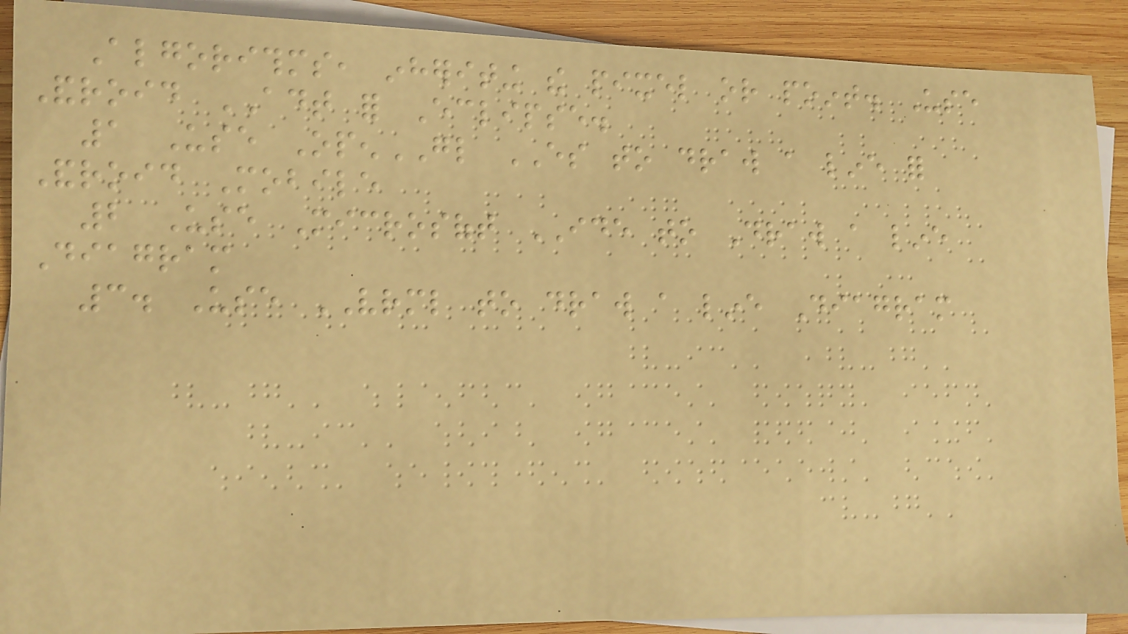Algorithms, inheriting the pixel or point. Use
Android ADT for Eclipse.
1 Use OpenGL ES to draw a line for
Android Mobile
2 Use Microsoft IDE to Draw a line
Diagram
3. Use VRML to draw a line Diagram
